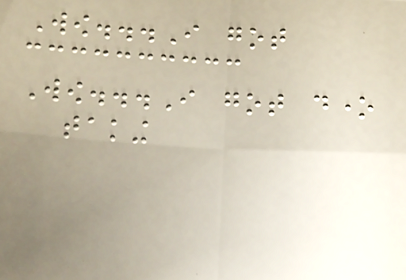Wow...I got
Wow...I got done
taking
